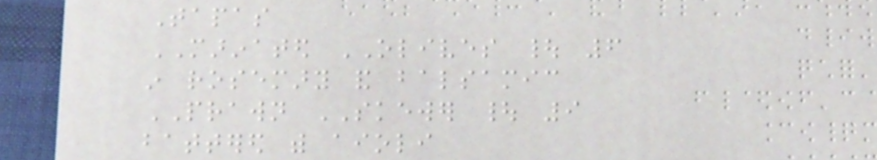Tapas
MARINATED OLIVES | 6
in rosemary and balsamic
PRAWN SKEWER | 9
battered with aioli
